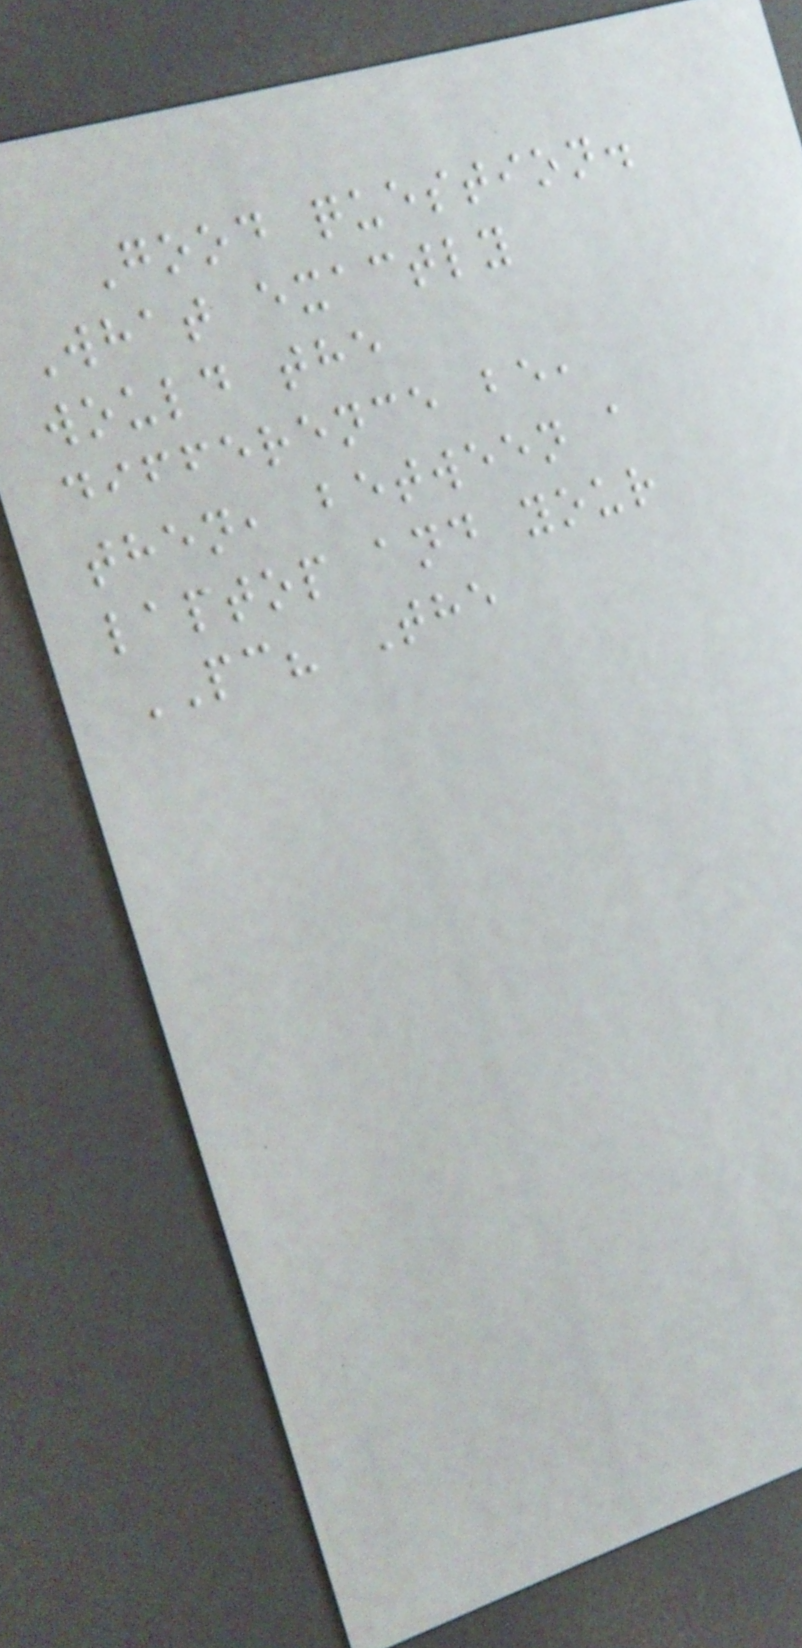Good question.
What exactly
would the
difference be,
then, between a
laptop and your
PC? The
